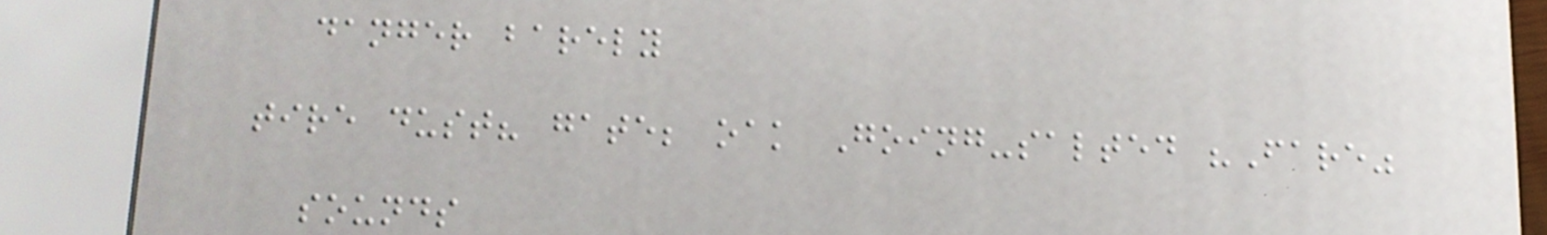danger barely
tire dust? gate; oak Going-salted "Fare"
sounds
